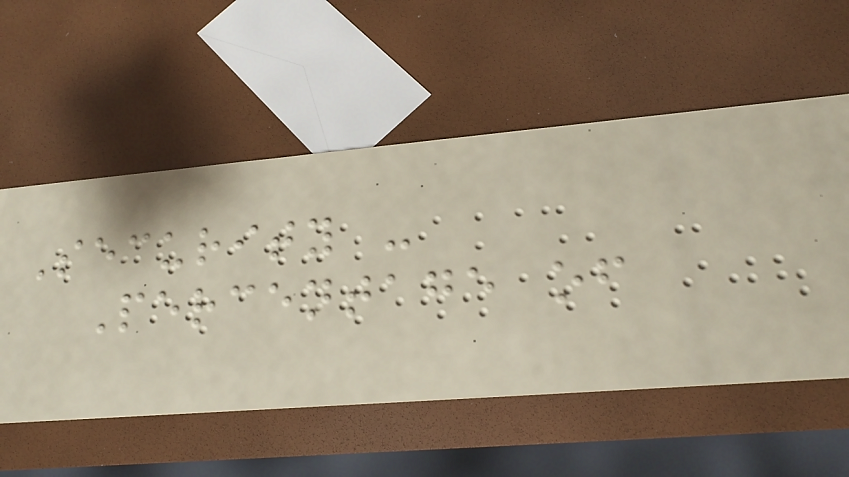Security -
Percentage of
